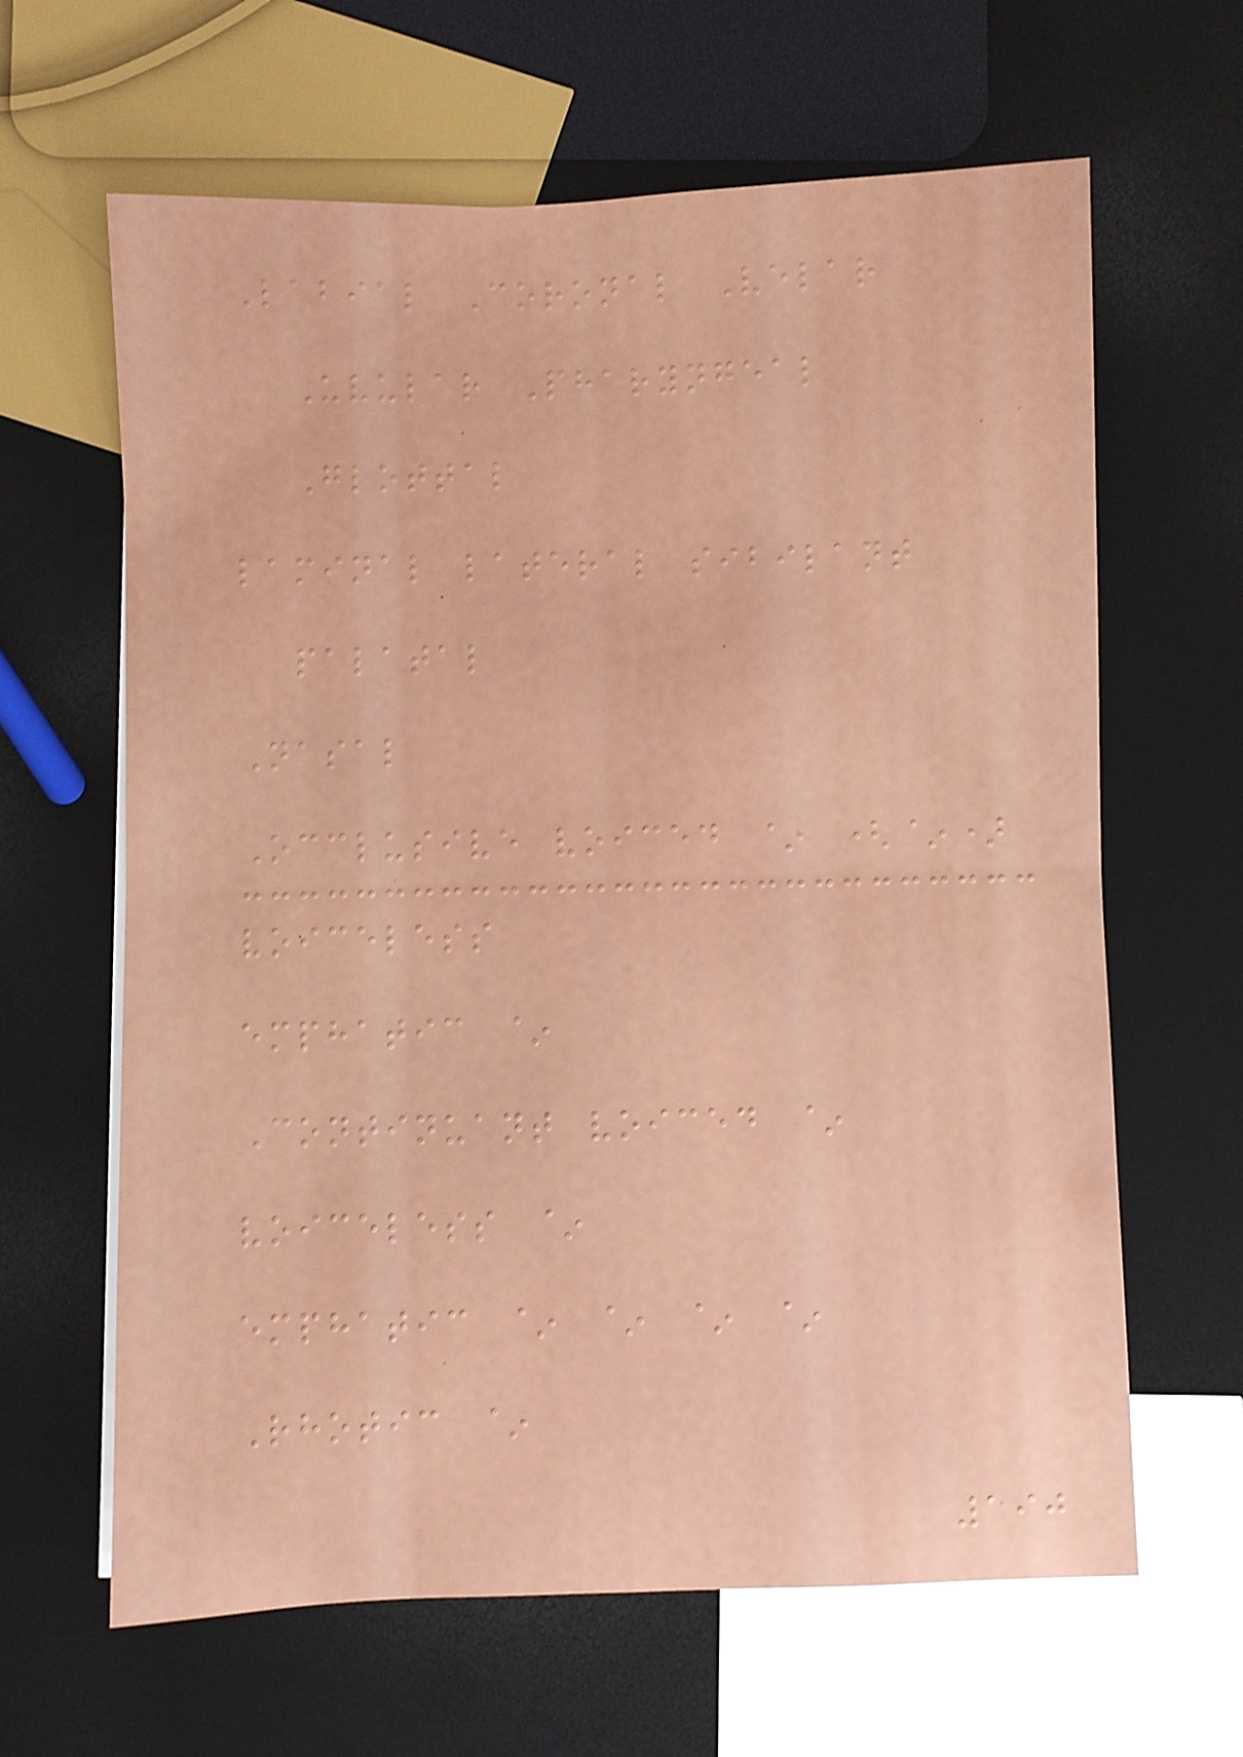Labial Coronal Velar
Uvular Pharyngeal
Glottal
laminal lateral sibilant
palatal
Nasal
Occlusive voiced ~ (~)
voiceless
emphatic ~
Continuant voiced ~
voiceless ~
emphatic ~ ~ ~ ~
Rhotic ~
190
